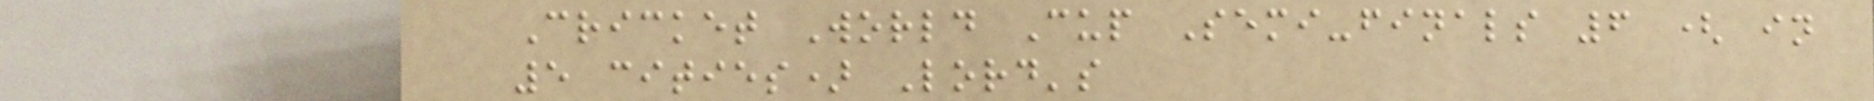Cricket World Cup Semi-finals 6 ( in
5 cities) Lord's
